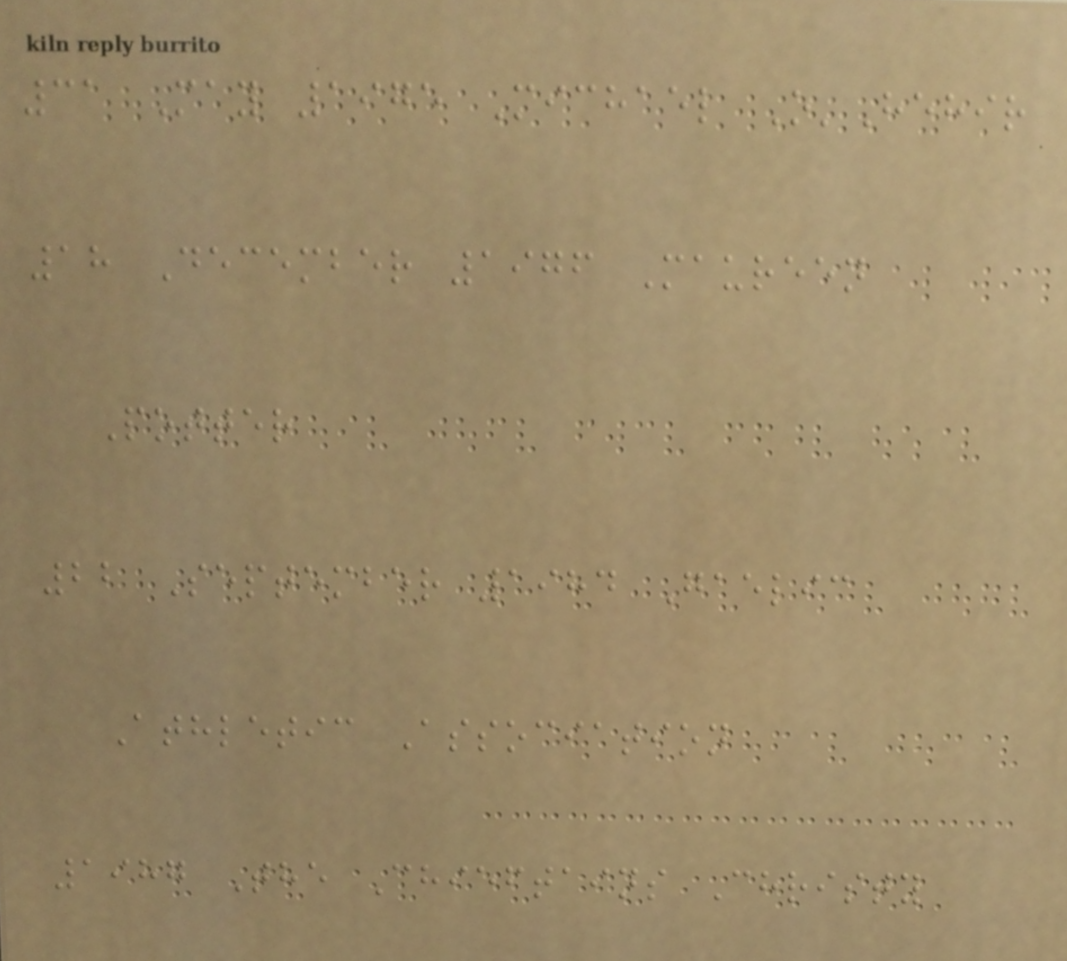31 May 1975 Michael O'Hehir
18 December 1976 Maureen
Potter
22 September 1984 Gaelic
Athletic Association
1987 The Chieftains Christy
